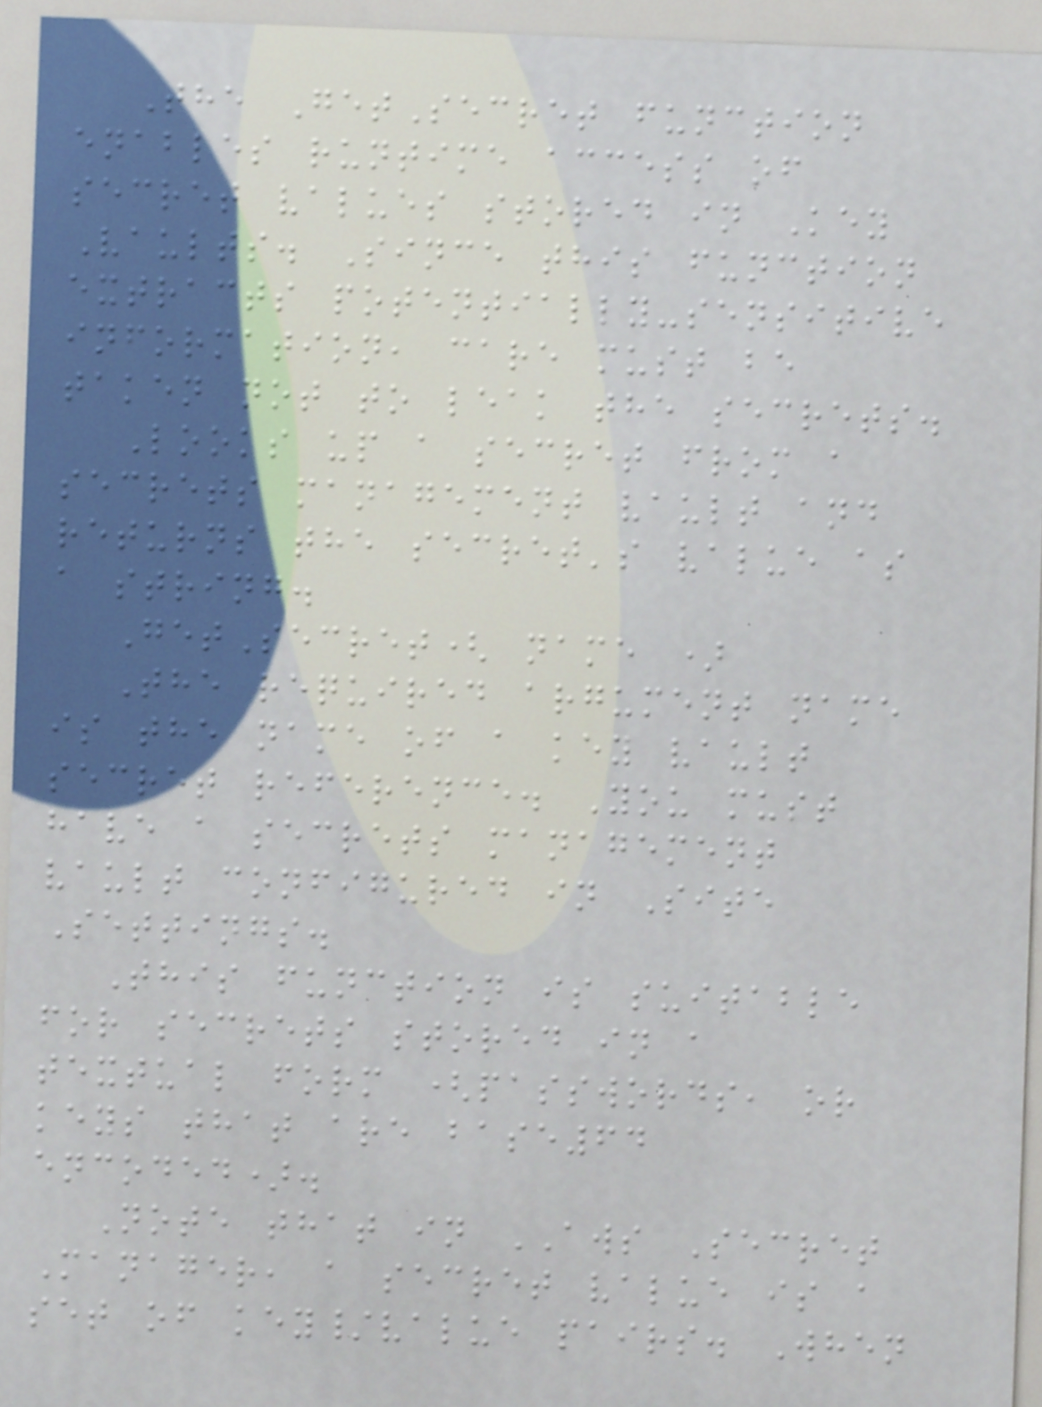The GetSecret function
enables runtime access of
secret values stored in Key
Vaults. Since this function
extracts potentially-sensitive
information, care must be
taken not to leak the secrets.
Looks up a secret from a
secrets management vault and
returns the secret's value as
a string.
GetSecret( name )
The required argument name
is the name of a key vault
secret reference. You must
have a secrets management
vault configured in Site
Settings.
This function is suitable
for secrets stored in a
textual form (passwords, or
keys that are base64
encoded).
Note that in AWS Secret
Manager, a secret value is a
set of key/value pairs. When
